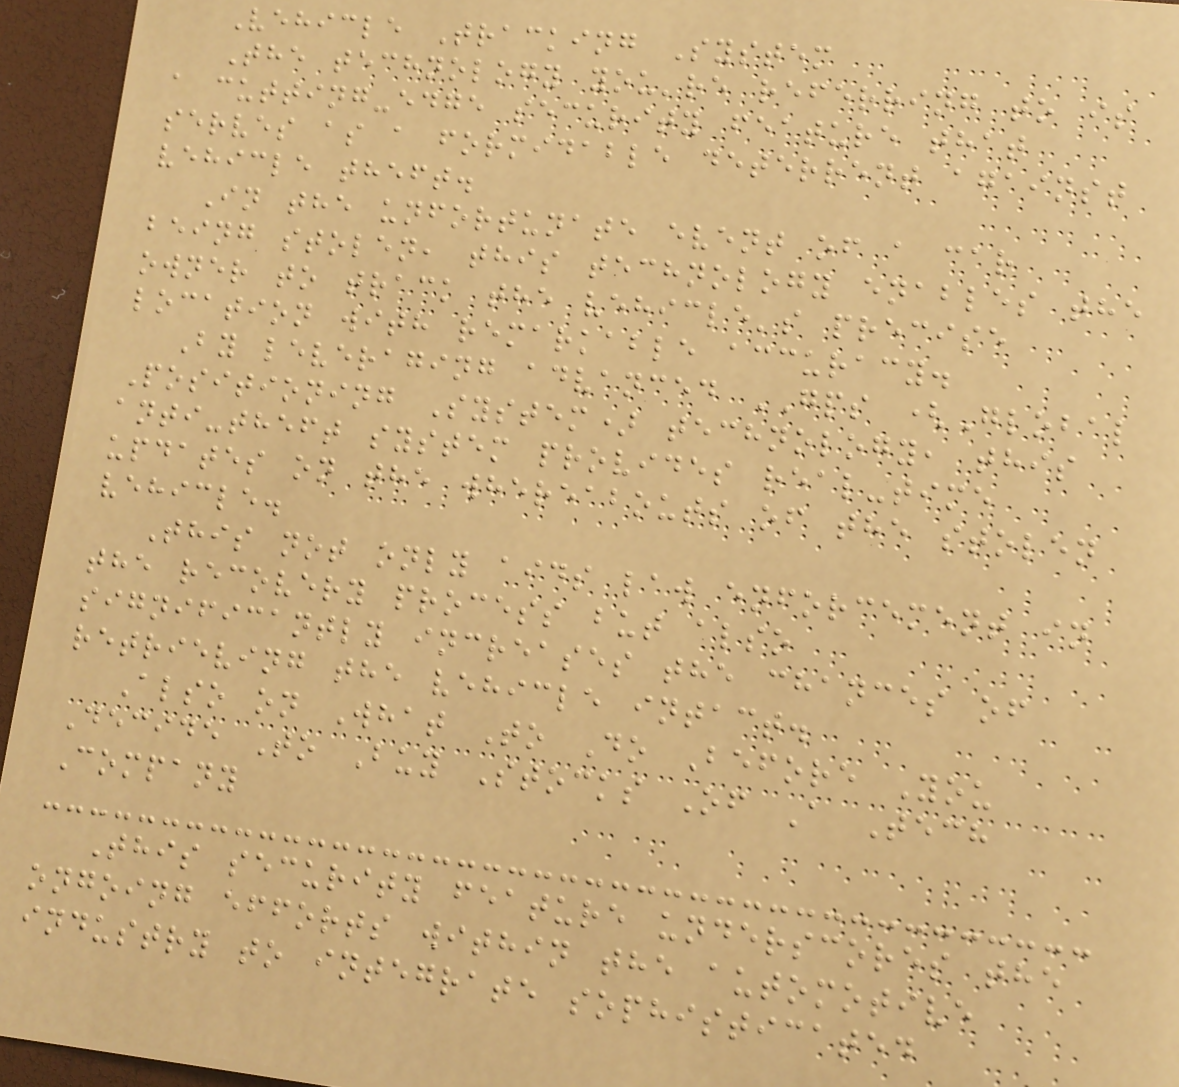Vehicle Tracking System
The technology you're referring to is
a cutting-edge security feature that
serves as a formidable deterrent against
vehicle theft.
In the unfortunate event of a car
being stolen, this technology enables the
owner to track the vehicle's precise
location with remarkable accuracy.
By leveraging advanced GPS (Global
Positioning System) technology, this
anti-theft system provides real-time
updates on the whereabouts of the stolen
vehicle.
This not only aids law enforcement in
the recovery process but also
significantly increases the chances of
retrieving the vehicle intact.
Also on What To Do Before You
Decide To Buy Stocks Of A Tech
Company
This security feature underscores the
ongoing efforts within the automotive
industry to integrate sophisticated
